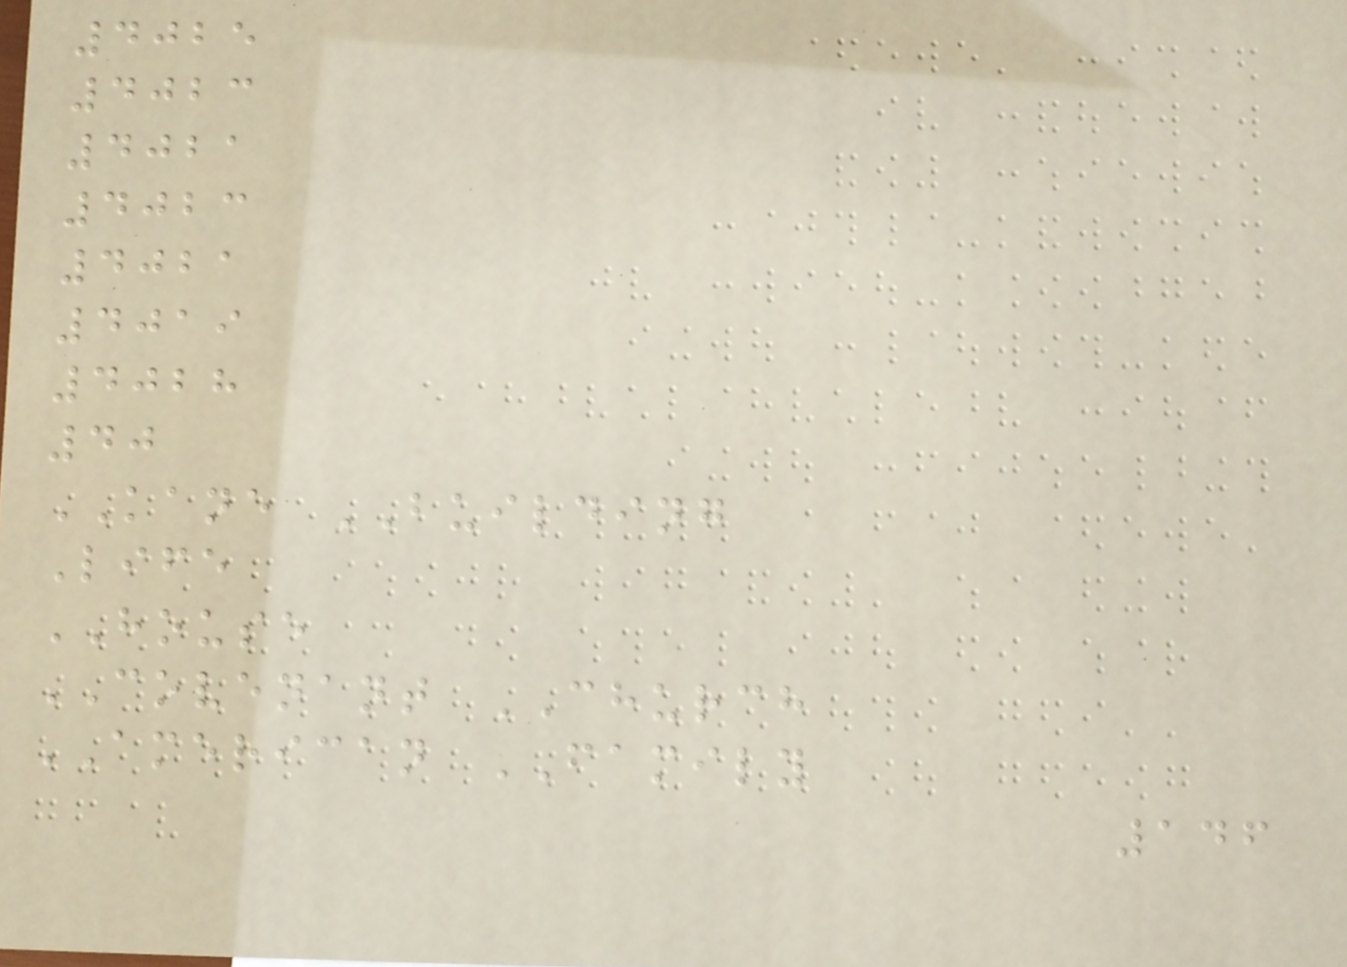4025
4023
4021
4023
4021
4019
4028
40
KANE BUILDING
Life
HOUSE
COVENANT CHURCH
AMERICAN FAMILY
146
